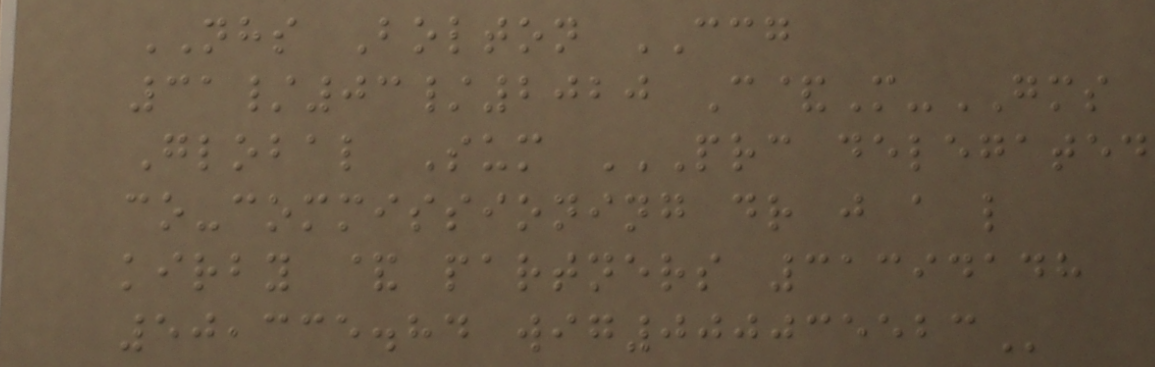NHS Bolton CCG
31/03/2020 C&M-GMS
Global Sum PRC DELEGATED
CO-COMMISSIONING DR J A L
KIRBY & PARTNERS 31394148
50,335.84 WIG000035523
